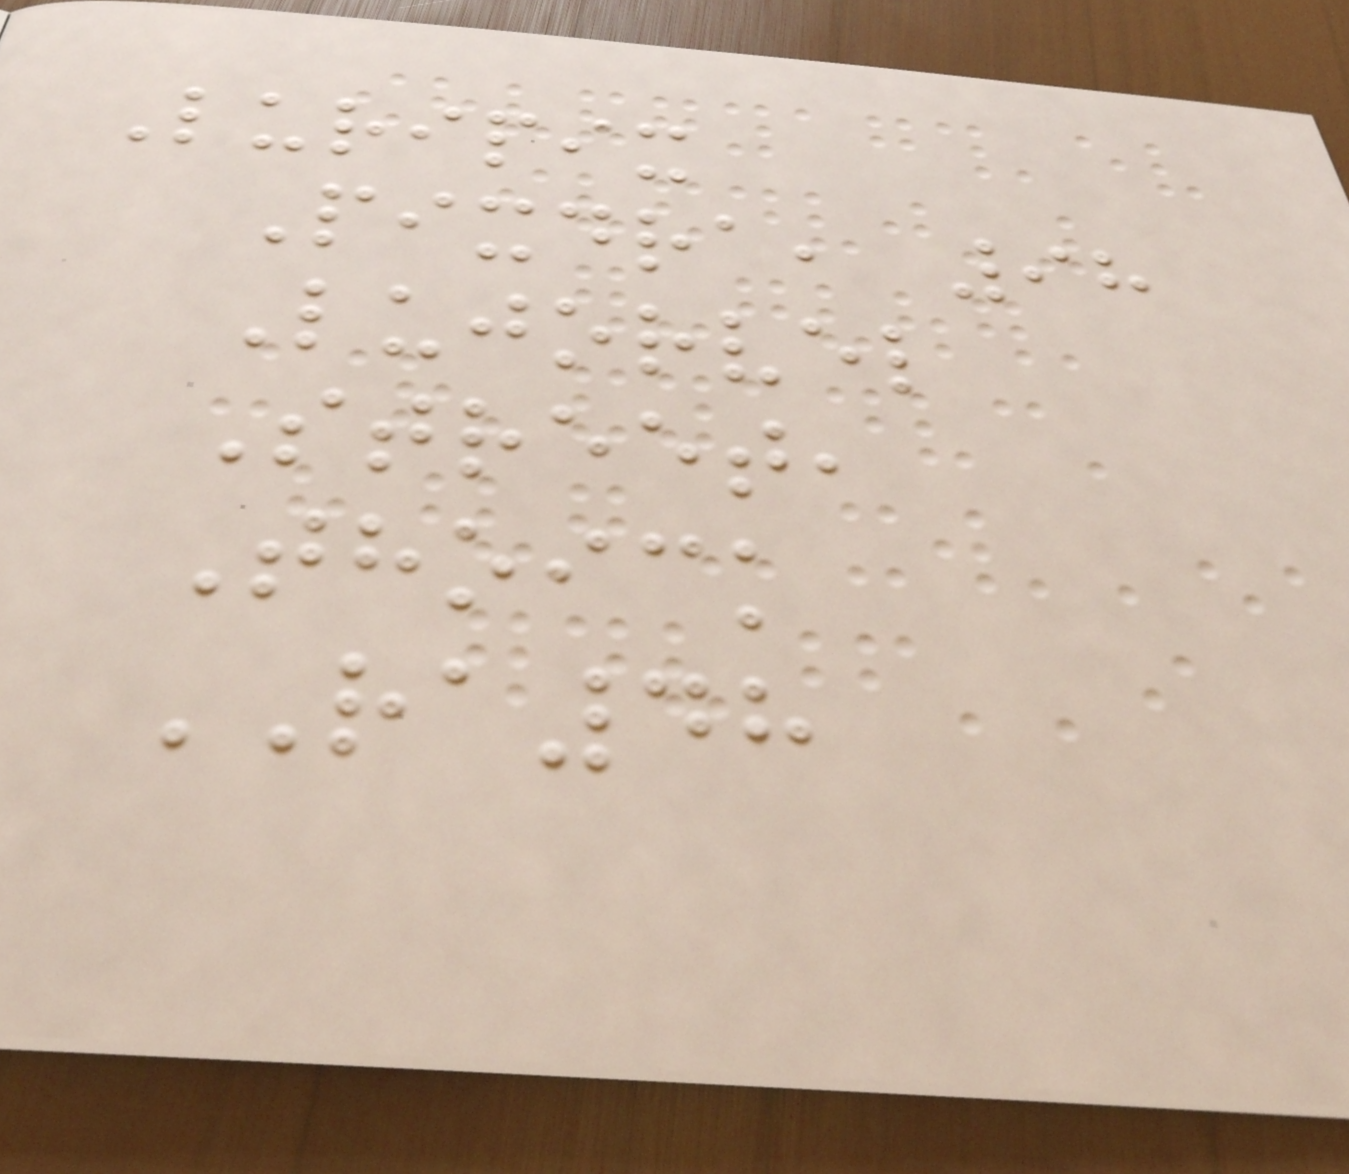Luripix
Pixdra, 98
Lujorvel
Street,
Thoick
RA48
